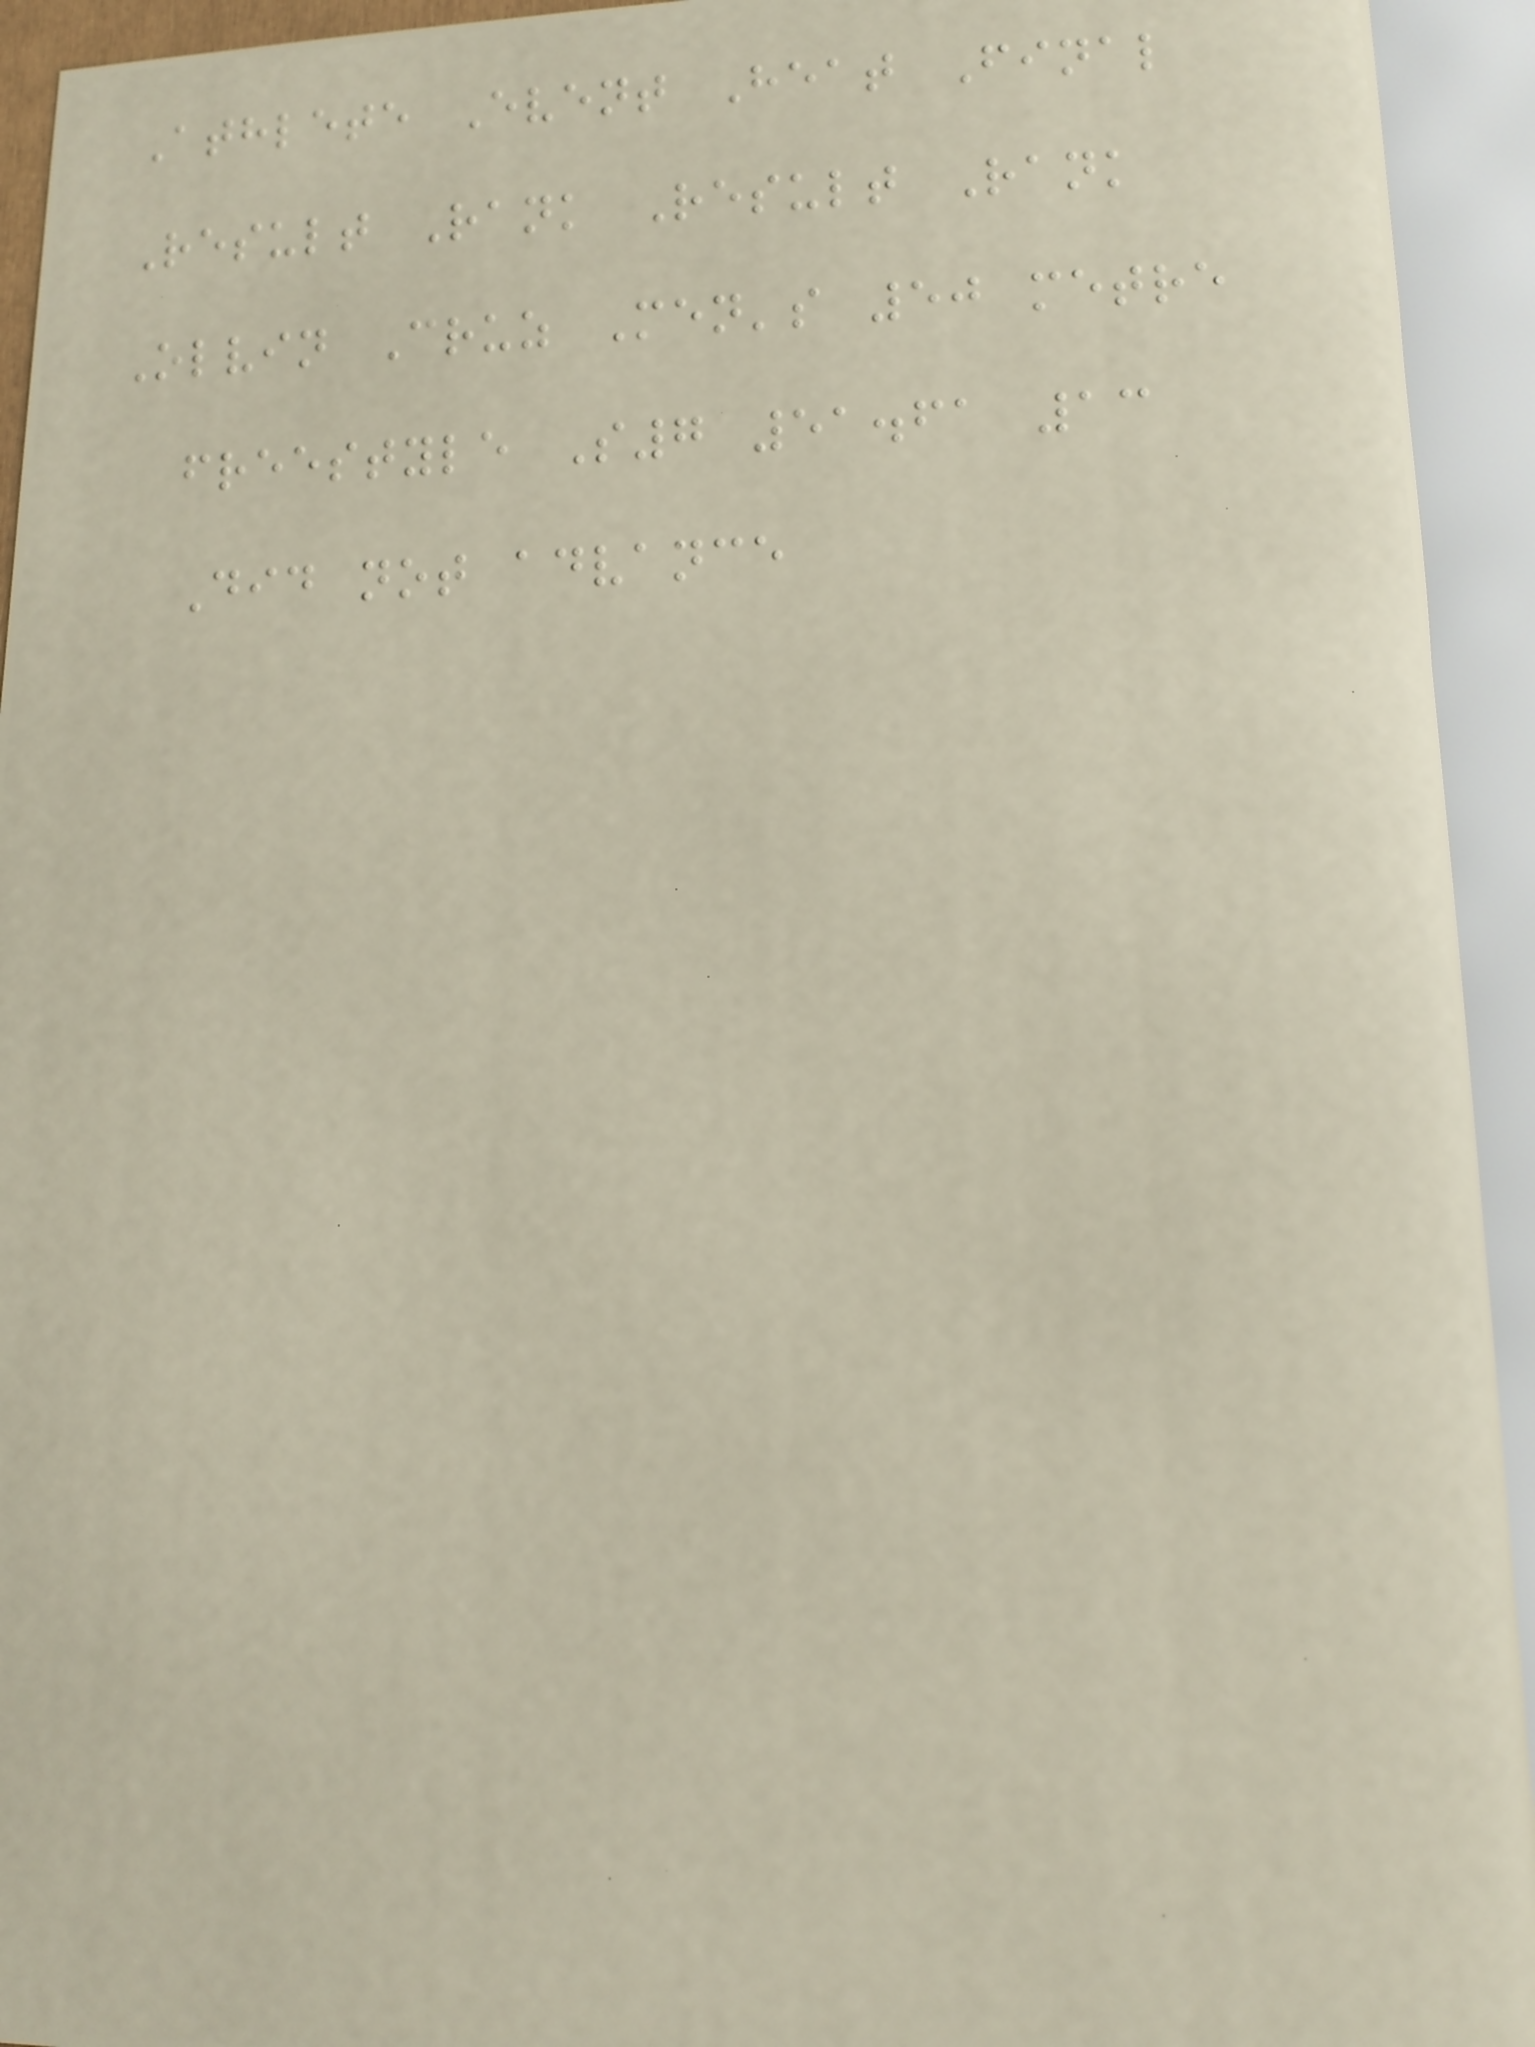Athlete Event Heat Final
Result Rank Result Rank
Olvin Cruz Men's 50 metre
freestyle S7 51.61 13
Did not advance
